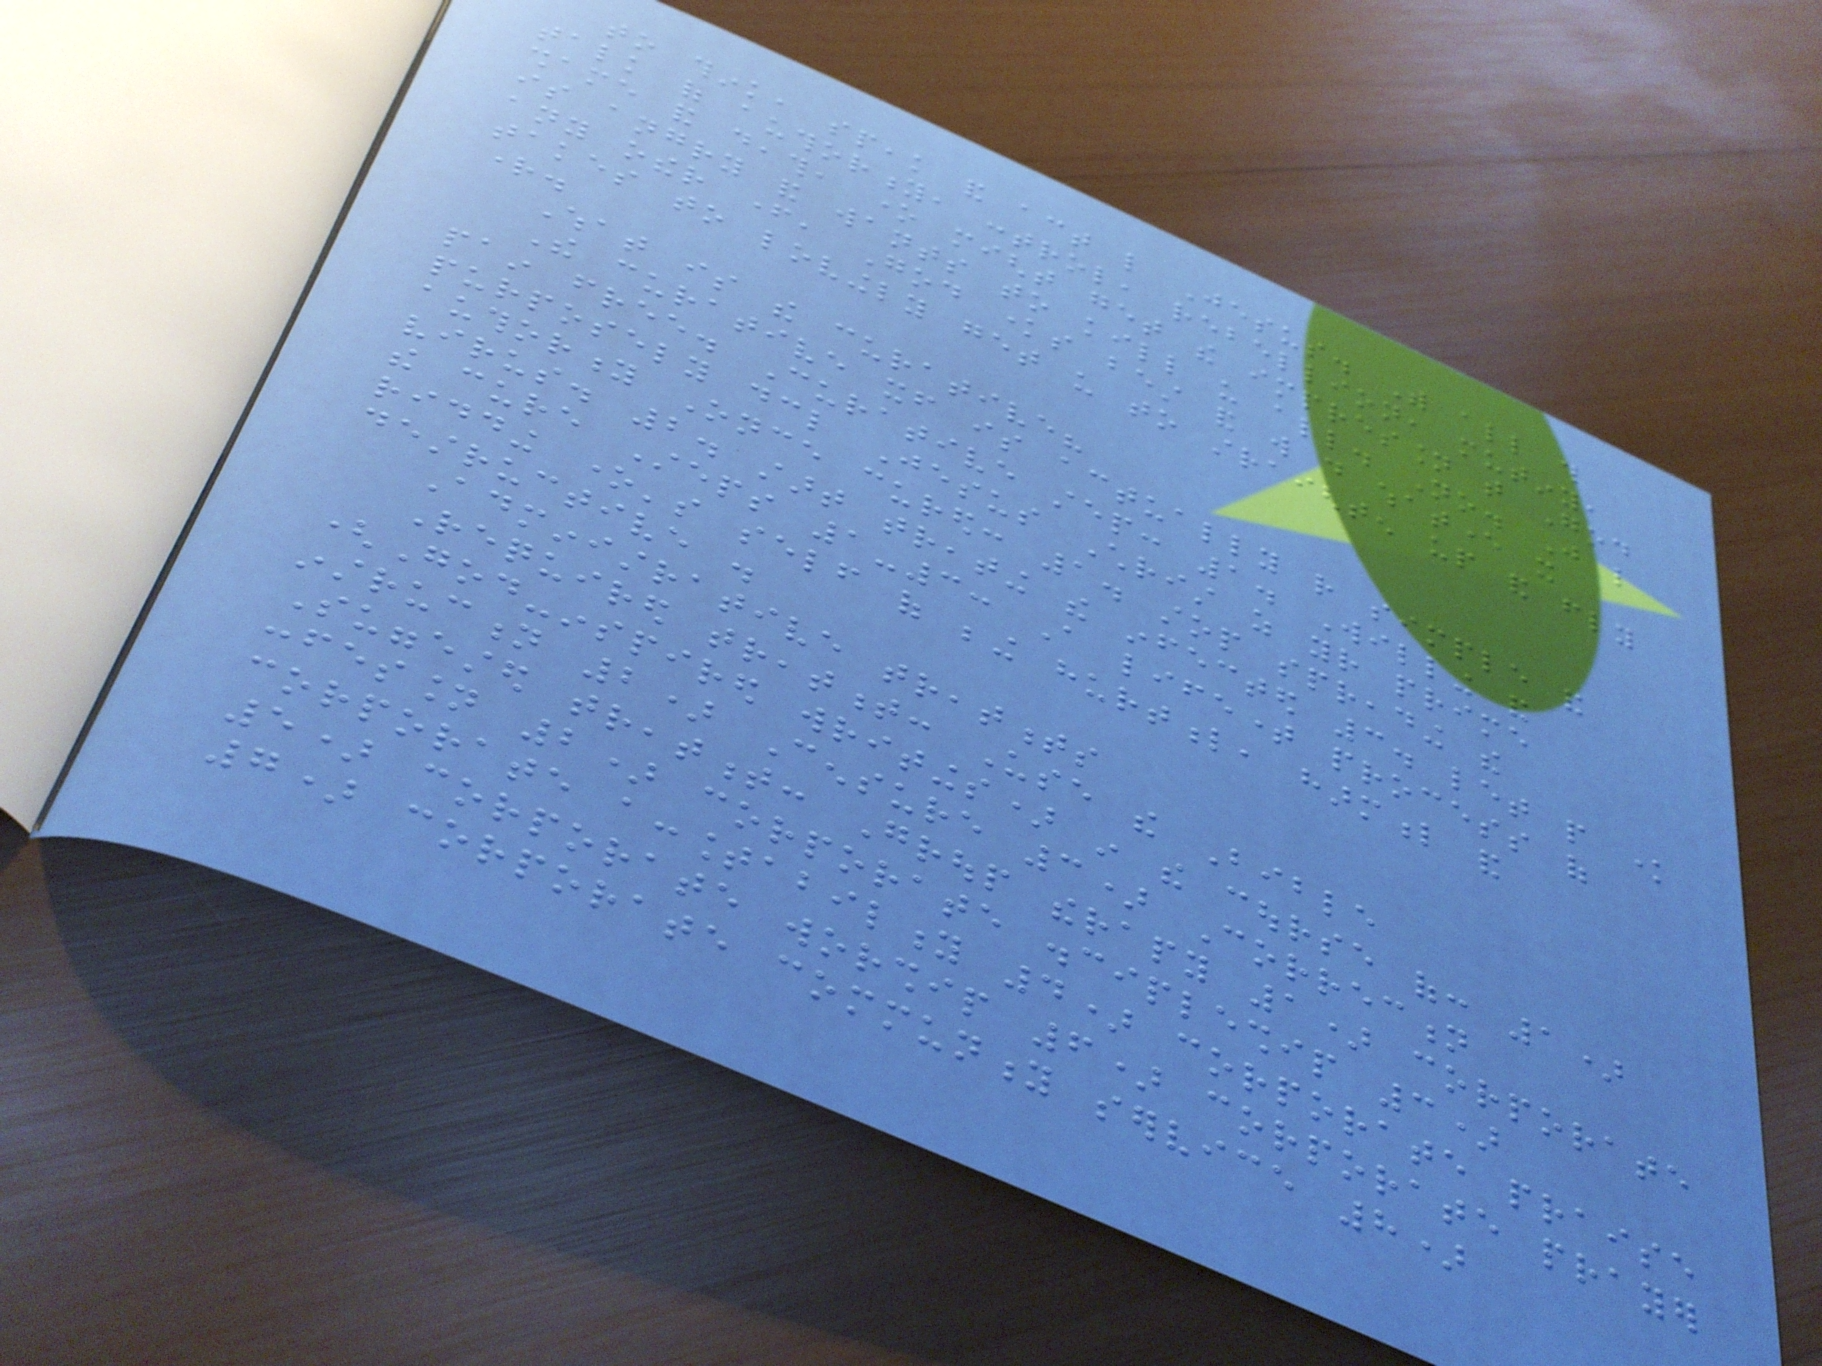to think, speak and act like Jesus. With all this
talk of authority, control, rebellion, mutiny,
shame and death, one might get the impression that God
is angry and wants to kill us all. No. Just like
any other father, God knows best and will do whatever it
takes to lovingly get us to straighten up and fly
right.
What is the curative?
The curative itself is actually rather simple and
pain free. Curative step: 1. Willing and
purposely declare Jesus Christ as your prime
authority Once cured: 1. stop spreading the
virus. 2. start treating the infected 3. let people know
the cure Steps 1-3: A lifetime process of
ridding one's self of being hurtful, harmful and
destructive .
Administrative treatments
Required treatment: Use the Bible
(God-inspired writings) in the course of: 1)
instruction 2) Censure 3) Correction
Suggested treatment: Group therapy 1) corporate
confession 2) corporate discipleship 3)
corporate accountability 4) corporate praise
5) corporate worship 6) corporate prayer
7) corporate community service 8)
